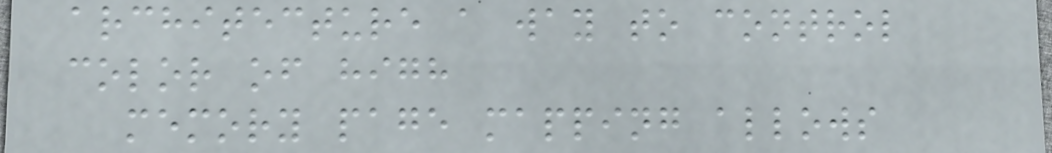architecture a way to control
color of high
memory page mapping allows
